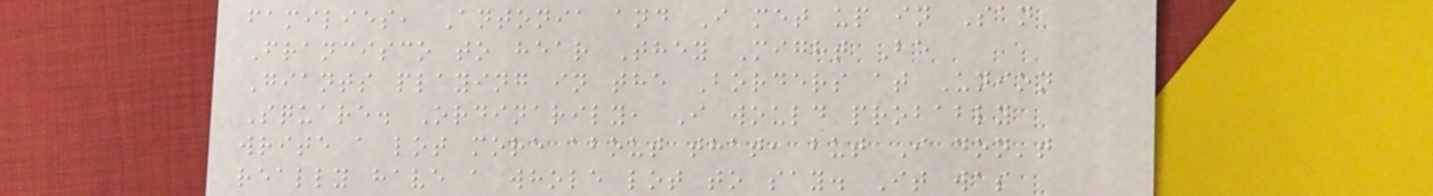families, Antonia and I met up in San
Francisco to hear They Might Be
Giants playing in the Borders at Union
Square. Ordinarily, I would probably
write a lot more about that, but I don't
really have a whole lot to say. It was
